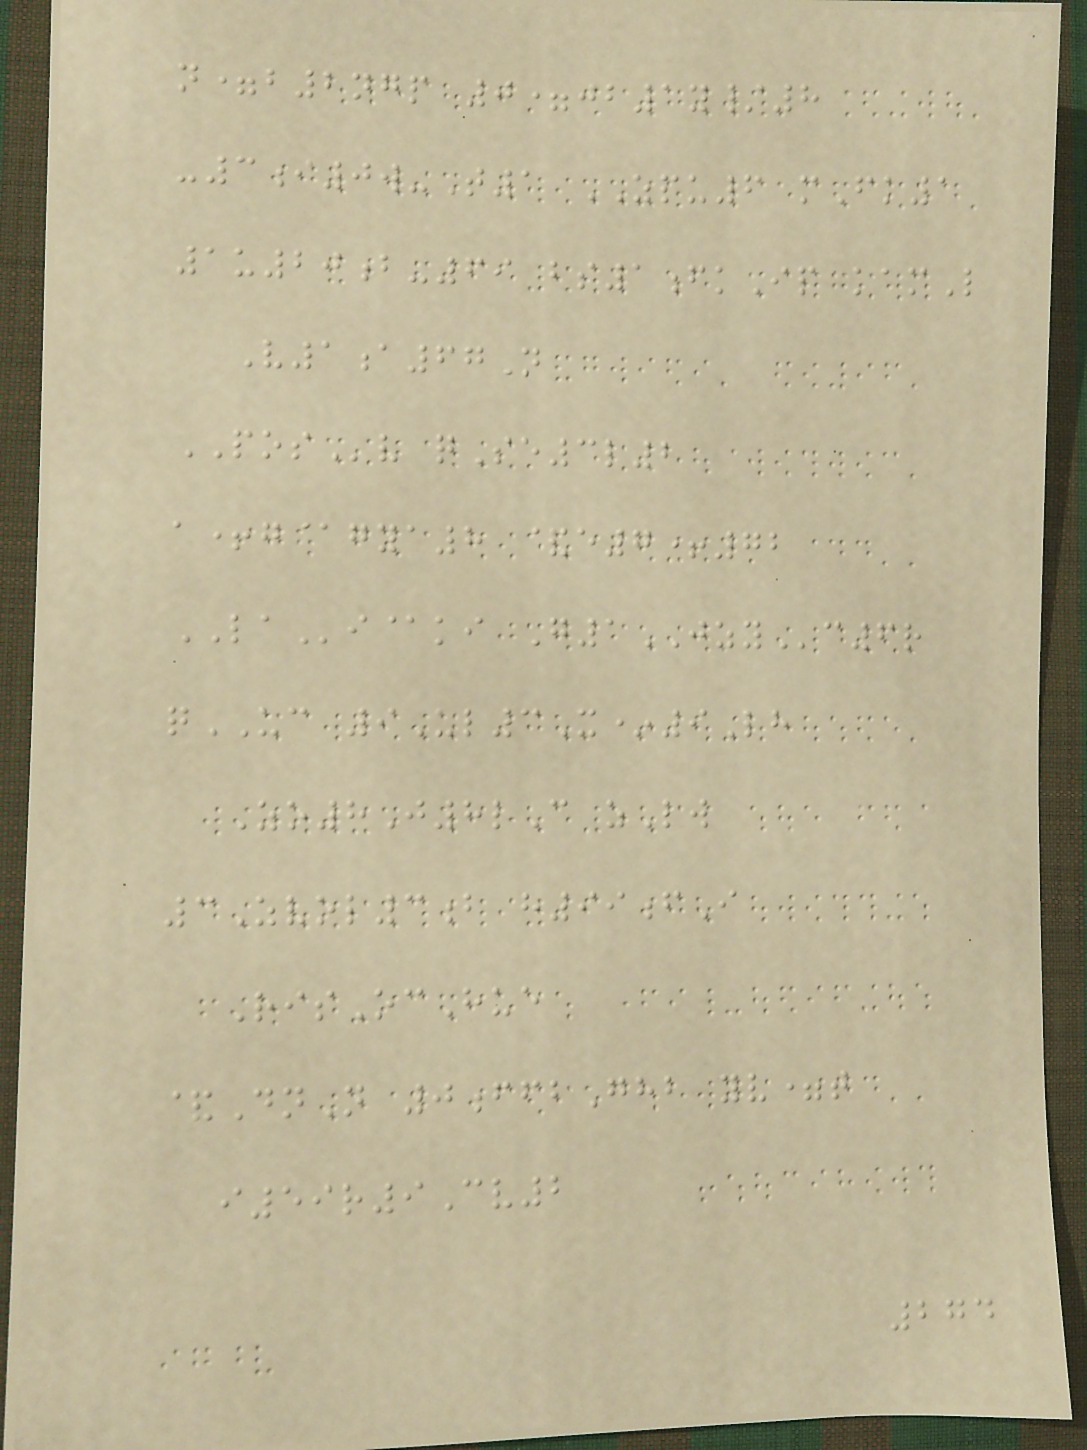n=b2ngp 0=jb1y/8
-3i0w-T1 ZPU6 mFk1
1u20b-69 bs1fkIp kamL
V1a67N
POSv qSe3l2
a+g@gya8 &e7+72
LAi@ki G1JZYc6r
qUC 9Ul3X*9Lh
Zo8J8lC zLw
3Zvol3b h99fI
RisOcHue
&DnN 0ffbGhb yv=t
i59r9Cv2
274
